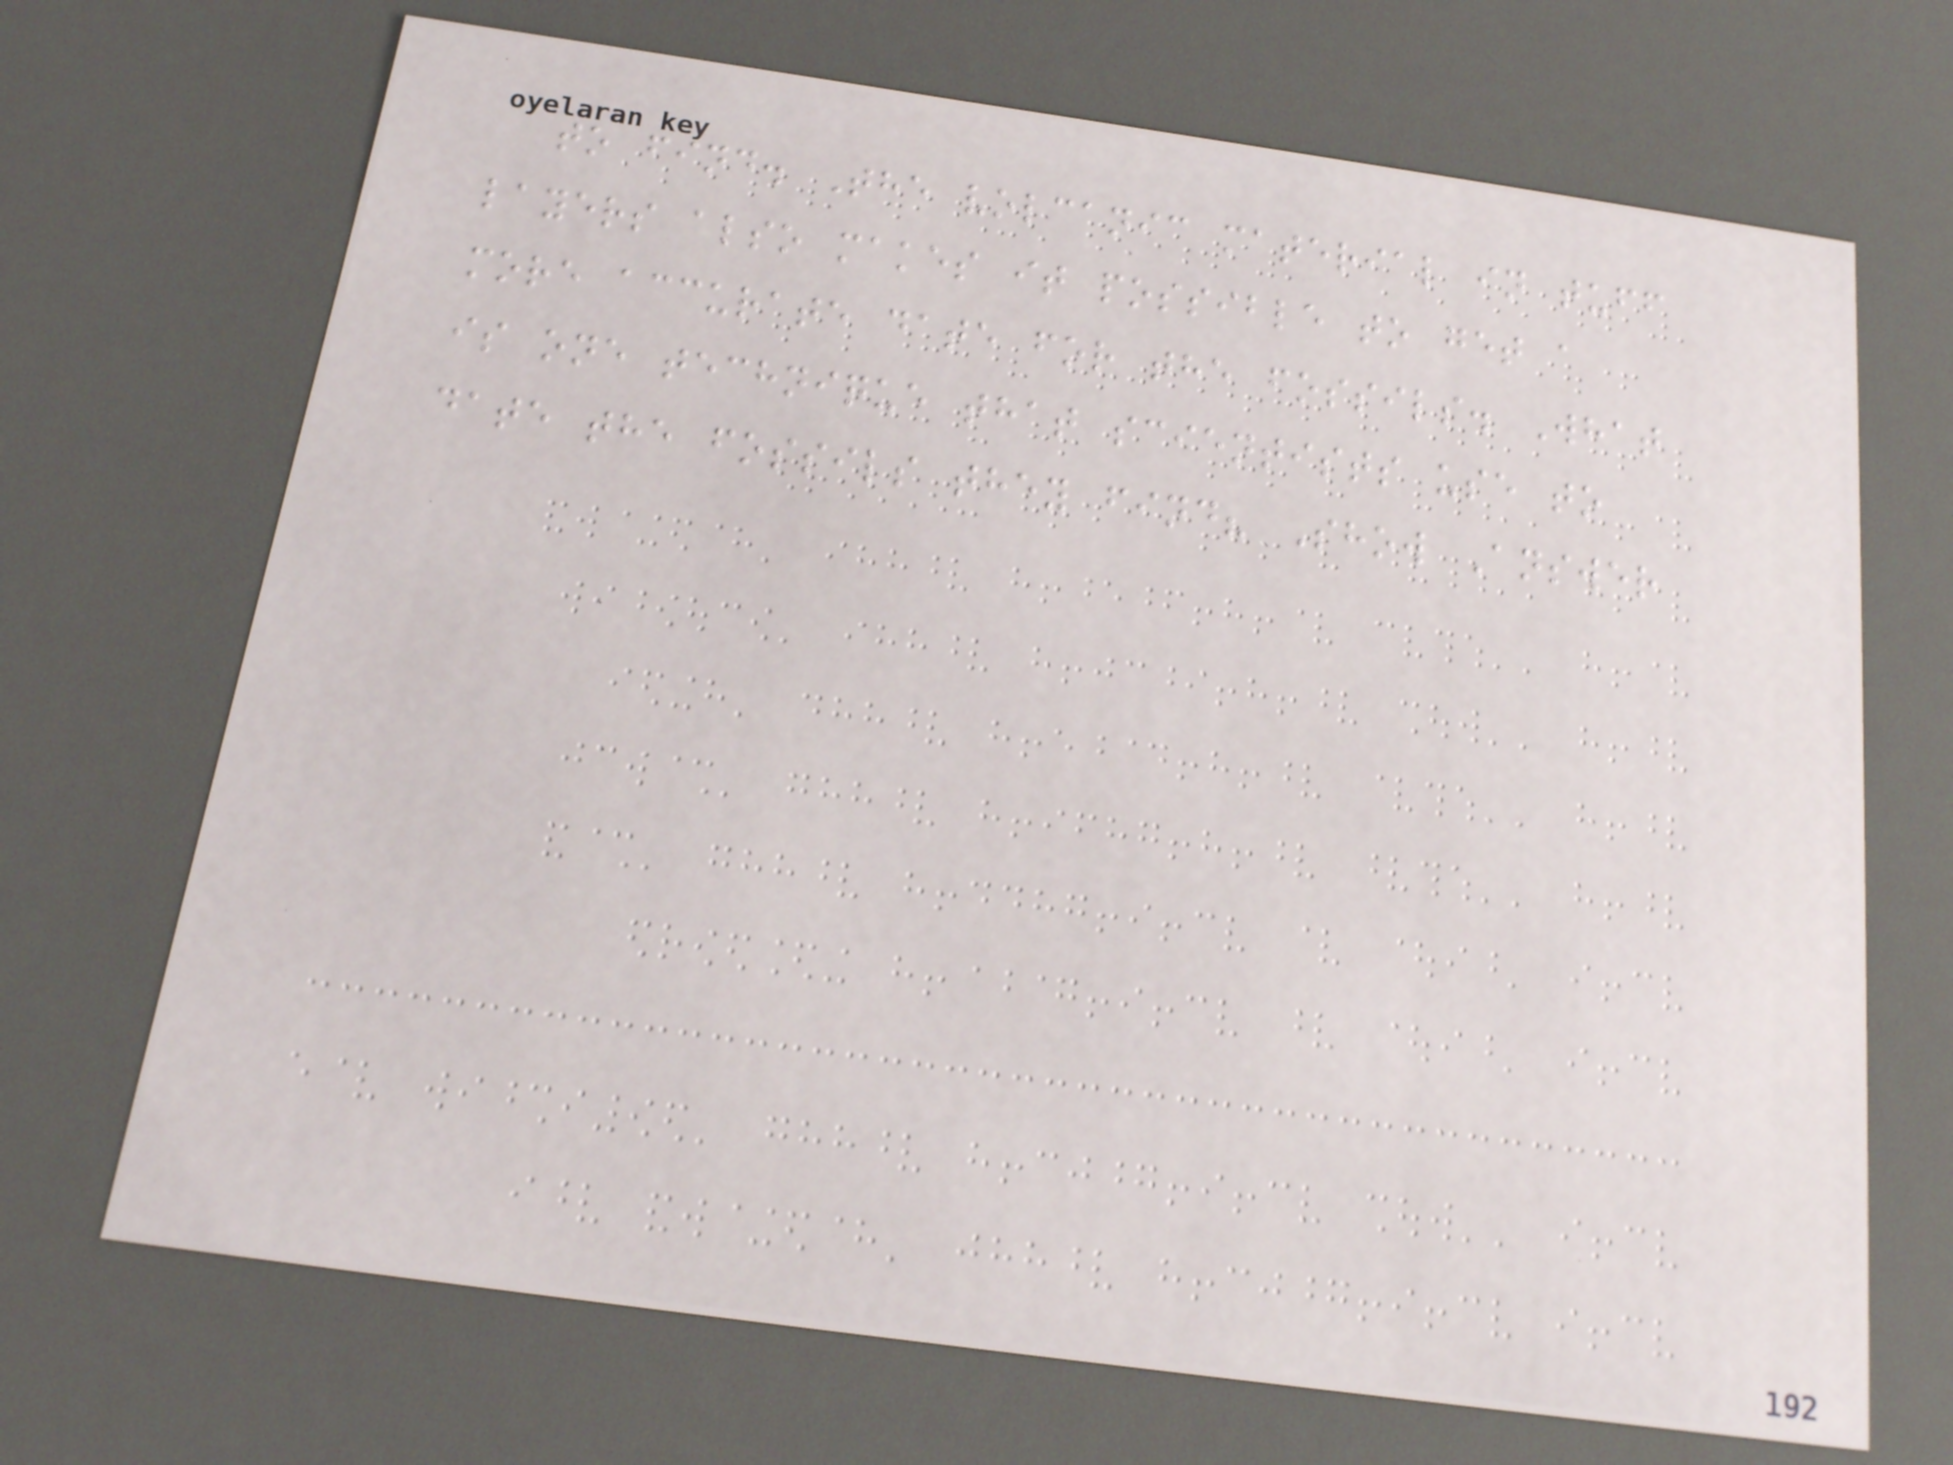to find. The volcanic material in tuff
layers also makes it possible to get a
more accurate date for the fossils. What
is one technique that scientists use to
date the fossils they find? Show Answer
